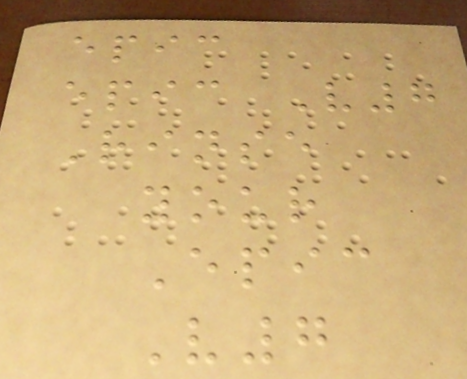epic
epic V7
Rinse
your
Epic
V7
